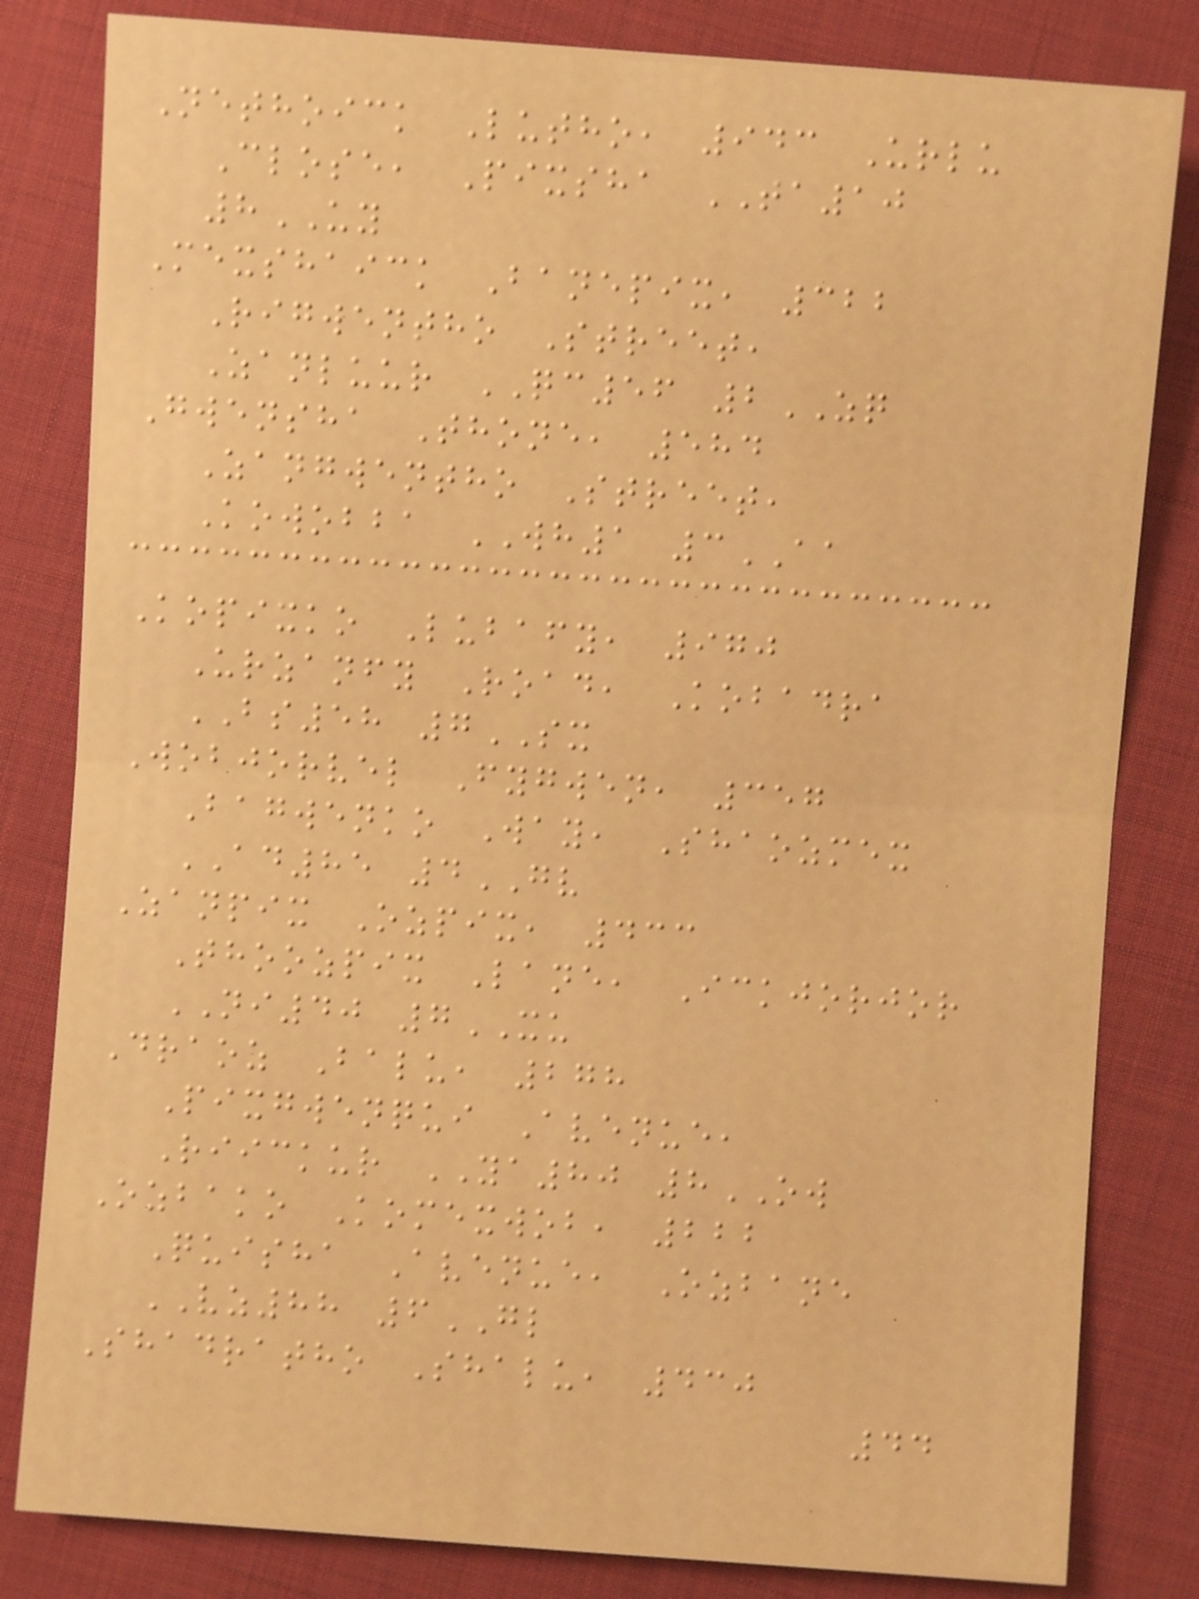Nethoick Lutho, 943 Urlu
Close, Pixsha TA10
8UY
Mexshaick Banepix, 322
Rigwentho Street,
Zanluur QC56 2ZQ
Gwensha Thone, 584
Zangwentho Street,
Kowobba WH1 3AA
Kopixko Lubafy, 970
Urzanfy Road, Kobadra
BS58 7SX
Wobjorvel Fygwen, 357
Bagwenko Way, Shaozmex
AD85 4GV
Zanpix Ozpix, 433
Thoozpix Lane, Ickjorjor
NI40 7XU
Draoz Balu, 278
Pixgwenqui Avenue,
Riickur YA80 8OW
Ozbako Komexwob, 222
Quisha Avenue, Ozbane
VZ88 6GL
Shadratho Shalu, 430
44
